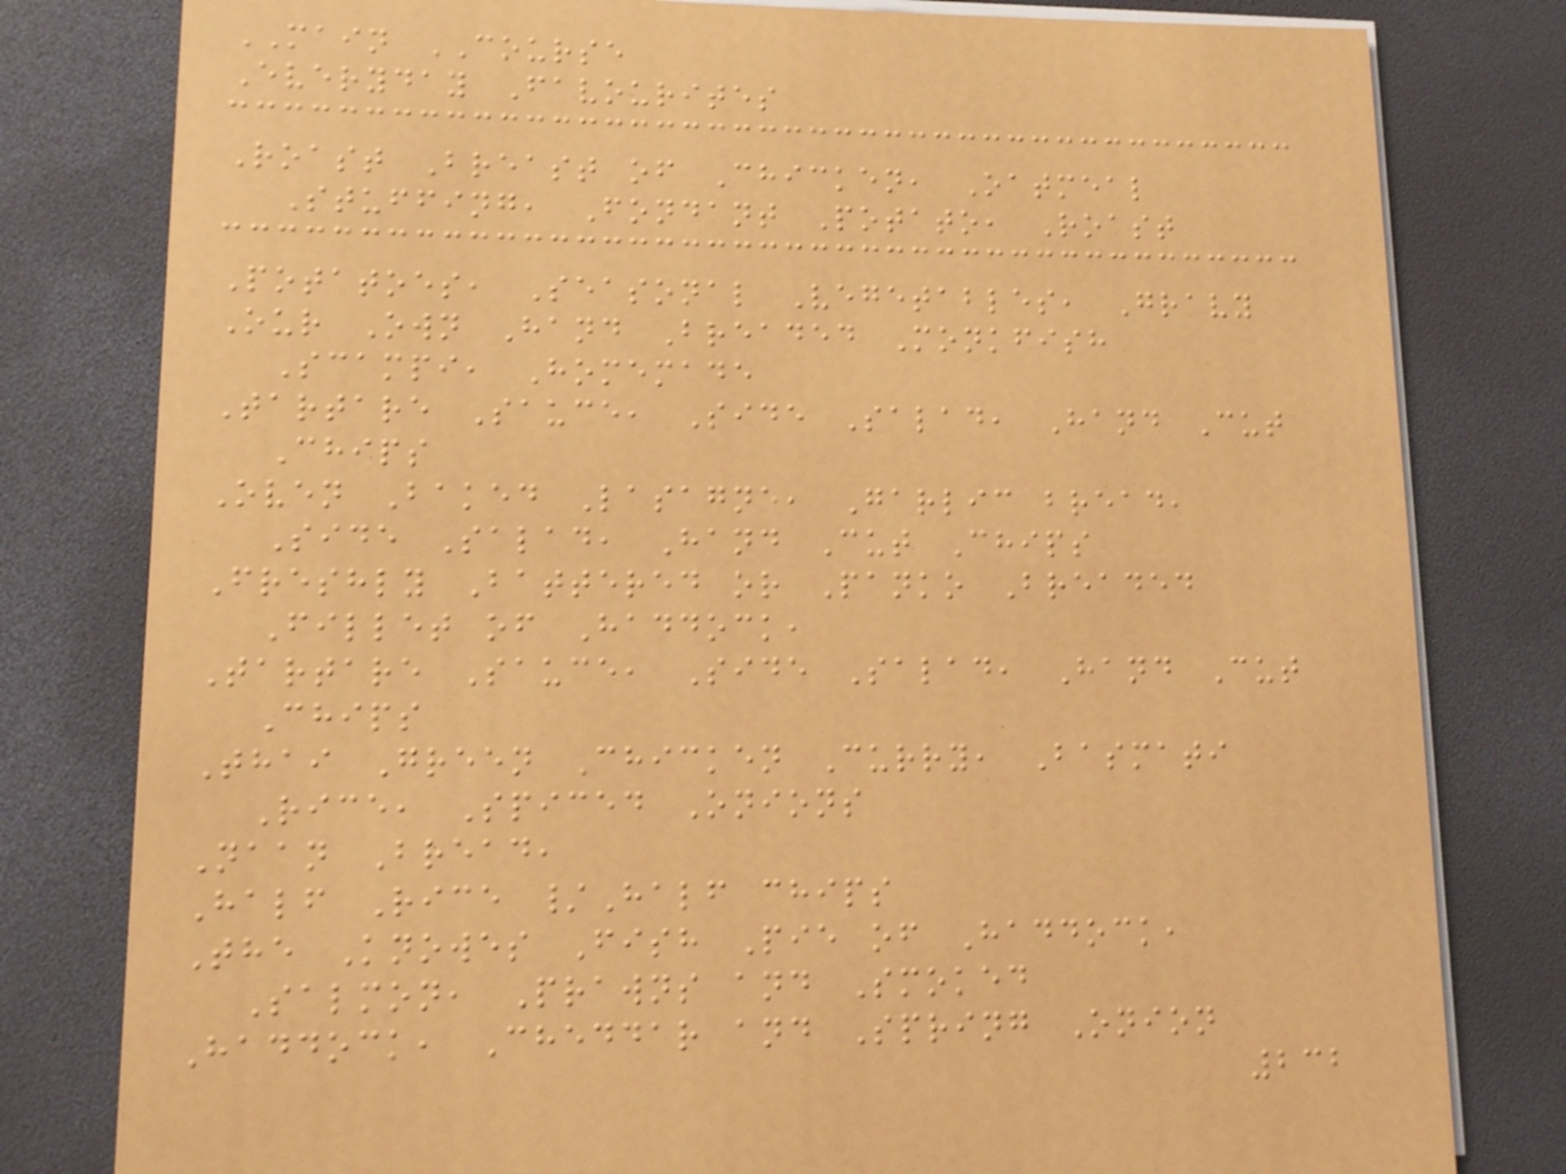MAIN COURSE
Everyday Favourites
Roast Breast of Chicken, Oatmeal
Stuffing, Fondant Potato, Roast
Potatoes, Seasonal Vegetables, Gravy
Our Own Hand Breaded Monkfish
Scampi, Homemade
Tartare Sauce, Side Salad, Hand Cut
Chips
Oven Baked Lasagne, Garlic bread,
Side Salad, Hand Cut Chips
Freshly Battered or Panko Breaded
Fillet of Haddock,
Tartare Sauce, Side Salad, Hand Cut
Chips
Thai Green Chicken Curry, Basmati
Rice, Spiced Onions
Naan Bread,
Half Rice /Half chips
The Knowes Fish Pie of Haddock,
Salmon, Prawns and Smoked
Haddock, Cheddar and Spring Onion
232
